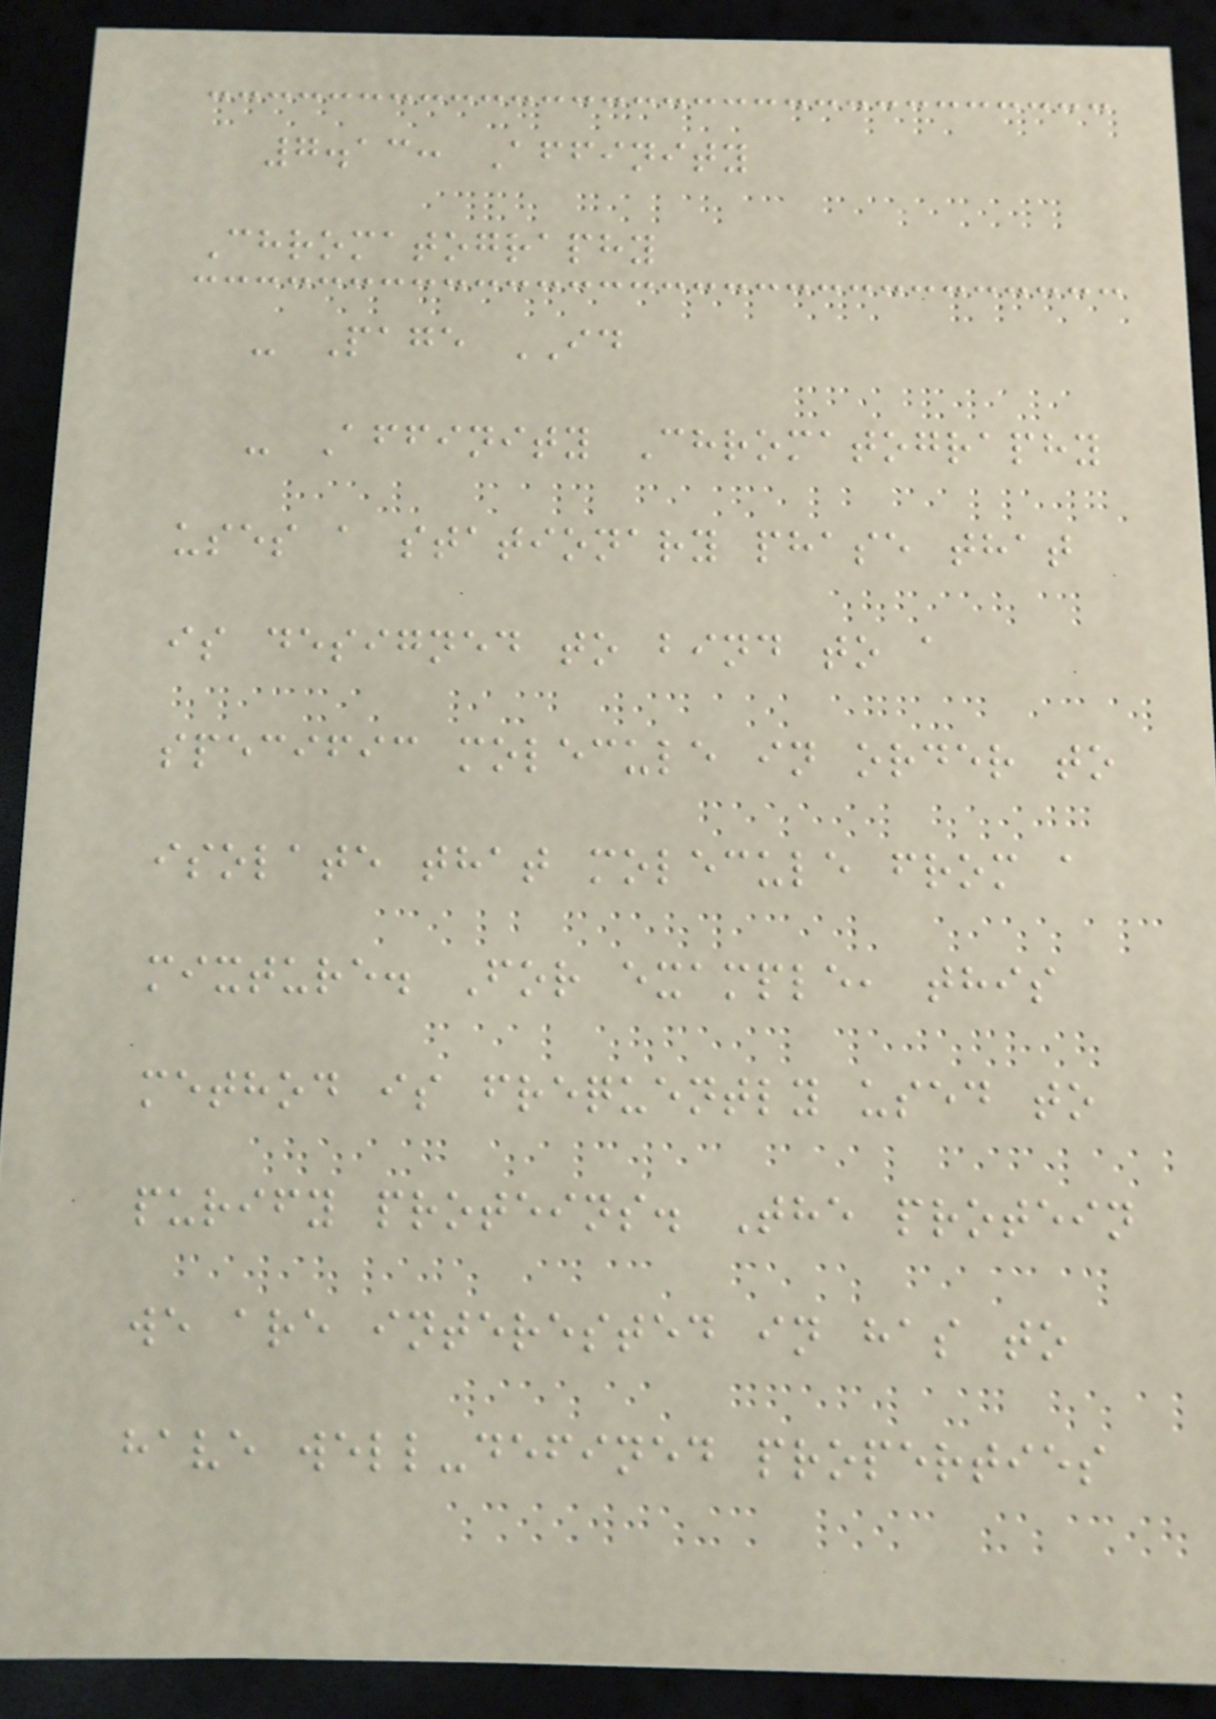7.13: Affinity
Chromatography
- Page ID
- Affinity Chromatography
uses a stationary phase that
is designed to bind to a
specific molecule in order to
isolate that molecule from a
mixture. For example, this
method is frequently used to
purify proteins. The protein
we are interested in has to
have well-defined properties
